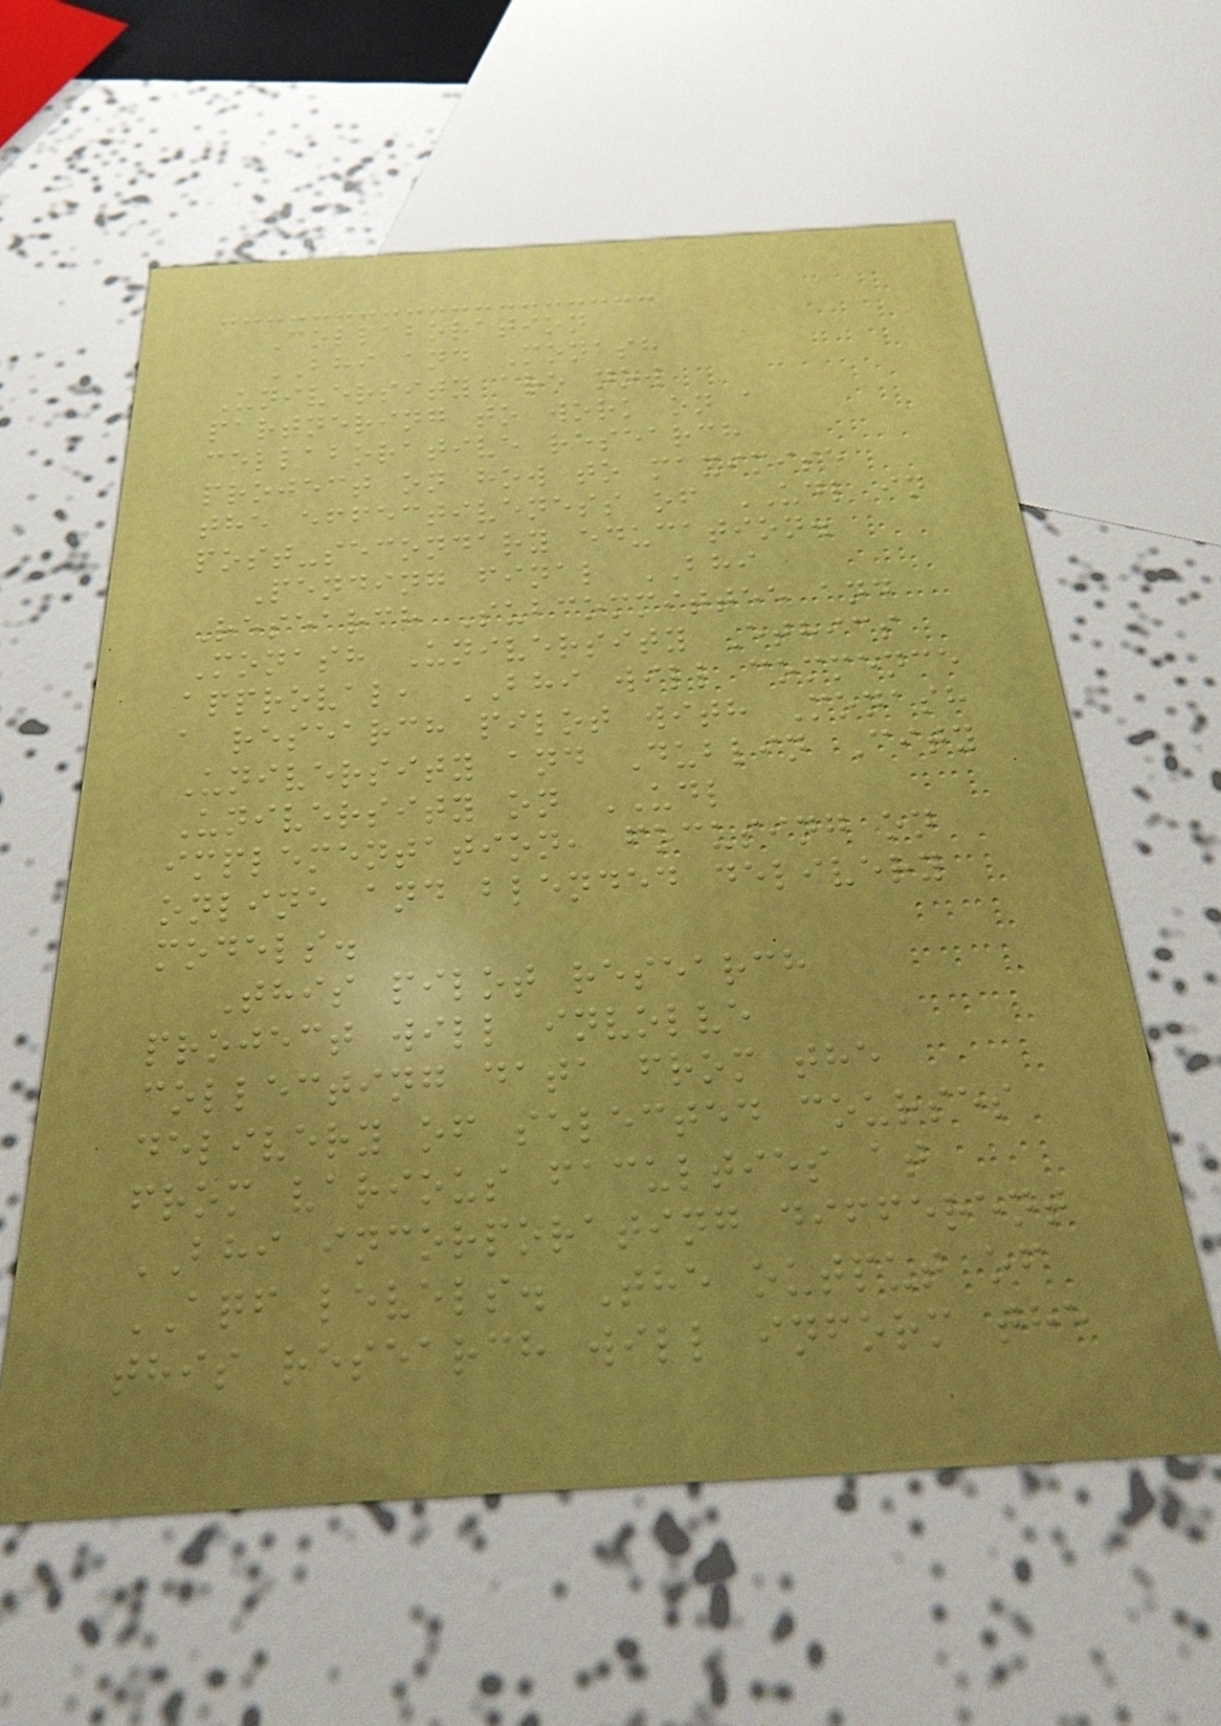Collaboration
BHI and Monash
University are now
partnering to work on a
collaborative research
project on how to maximise
the effectiveness of UDL in
post-secondary education.
Pending final BHI
Research Subcommittee and
Monash University Ethics
approval, BHI will commence
a research pilot with Monash
University and Dublin City
University on UDL
implementation, focusing on
online and blended delivery
models.
This pilot research
project will involve
collecting data from the
delivery of selected courses
from various faculties at
BHI incorporating different
AQF levels. The output of
this research will inform the
